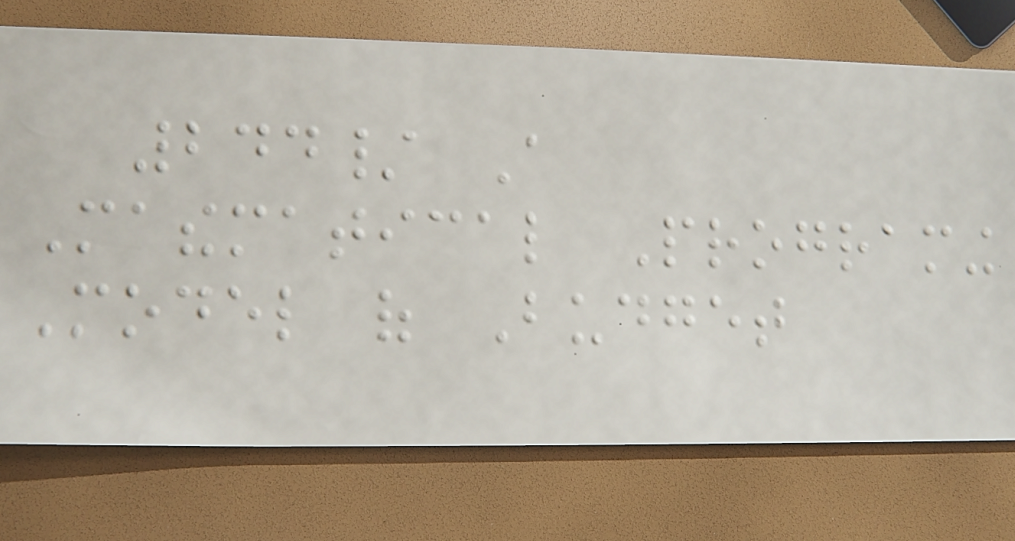244/ A
Mathematical Programing
Model of Budget
